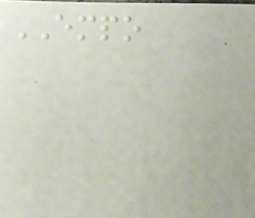EMPO
